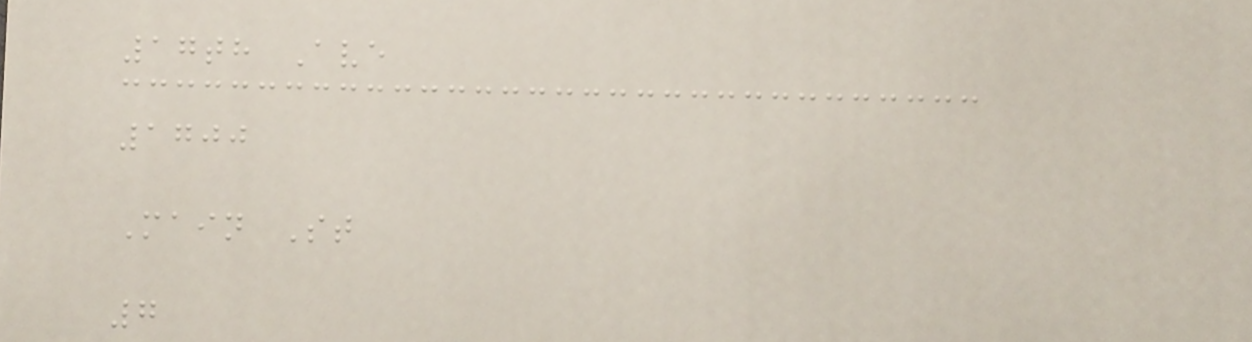17th Ave
1700
Main St
7
